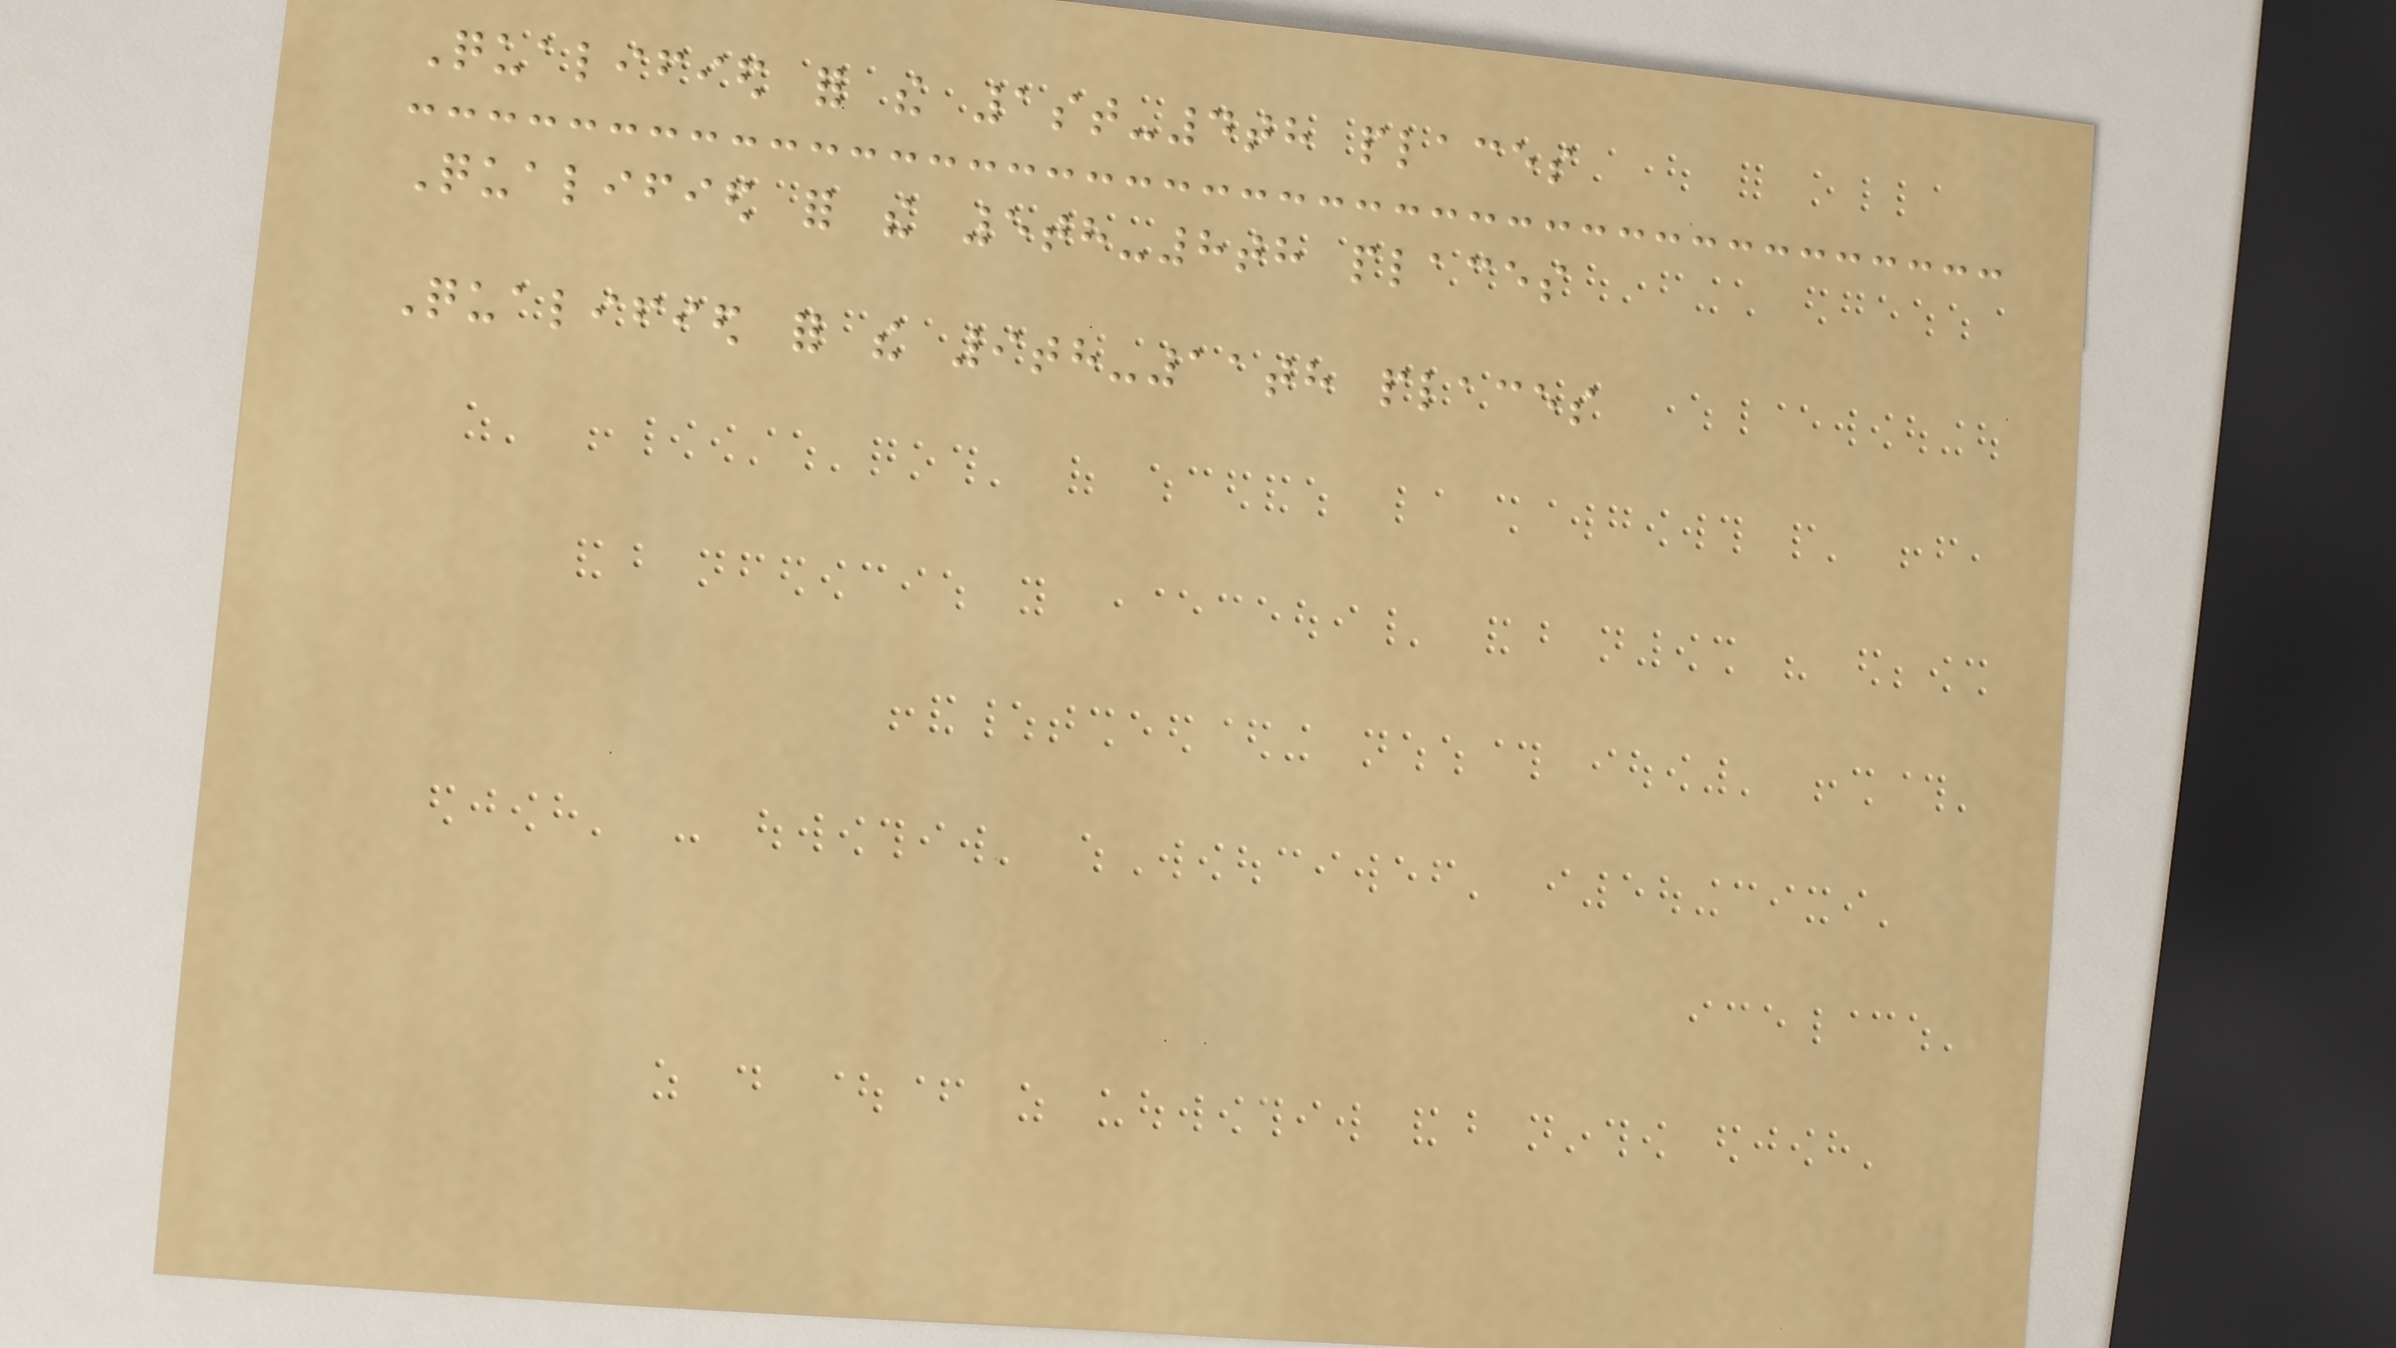Qualified for the 1st-4th places
Qualified for the 5th-8th places
Qualified for the 9th-11th places
